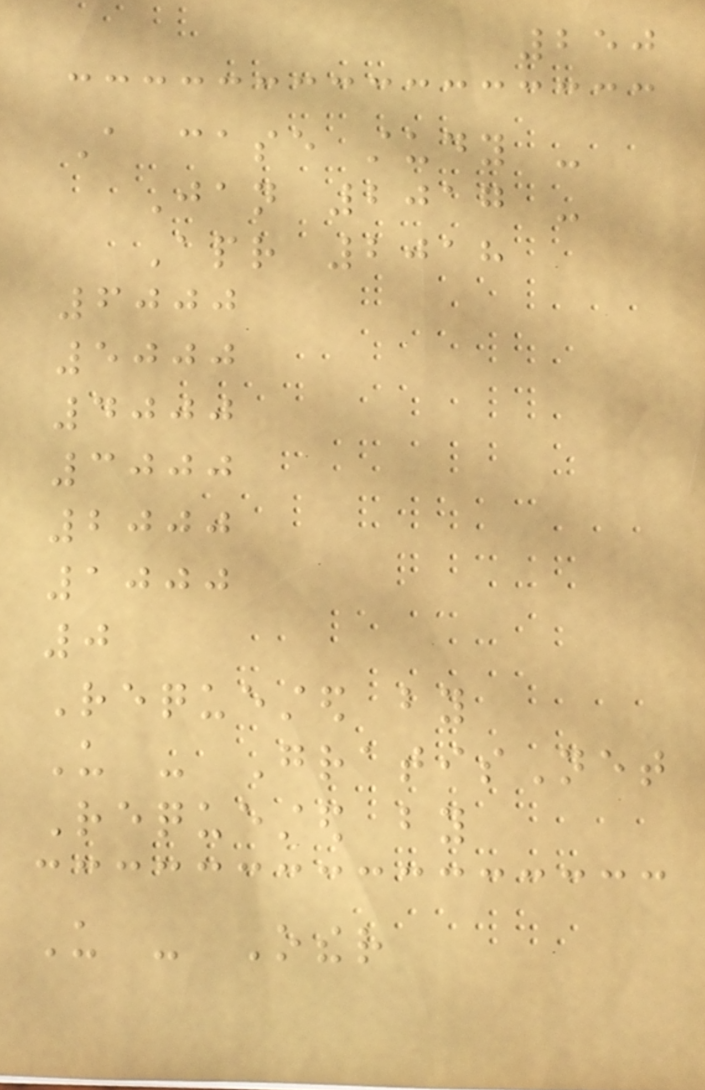250
A case study -
Jan 2017 -
Apr 2018
6000
5000
4000
3000
2000
1000
0
Requested by
Us - GratisNet
Requested by
Us - Other
